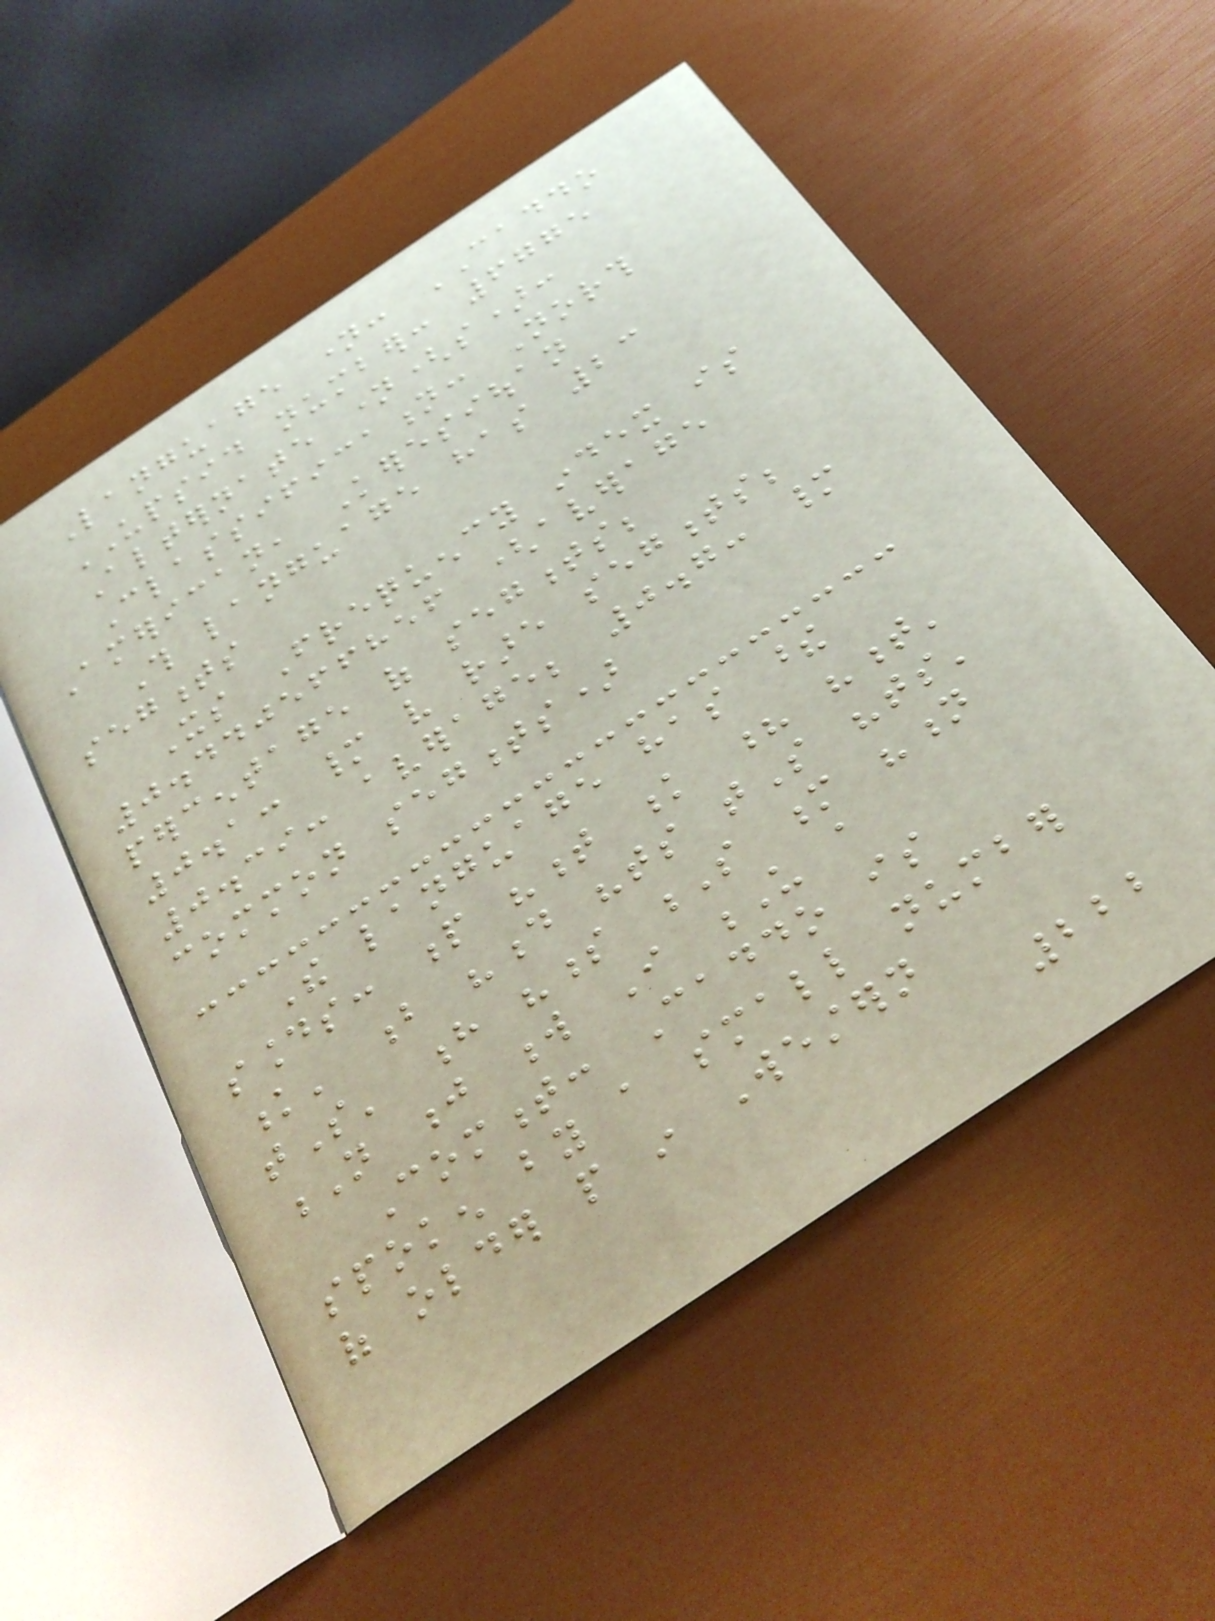Language name: CADDO
UPSID number: 6775
Alternate name(s):
Classification: North
American, Keresiouan
This language has 23
segments
Its Frequency index is
0.440566856 (average
percentage of segments;
0.1: many very rare segments;
0.39: average; 0.7: many
common segments)
The language has these
sounds: p "t k ? "t'
k' b "d "ts tS "ts'
tS' h "s S m "n
N j w I U a
Comment: Caddo is
spoken by a small number
of older people in Western
222
